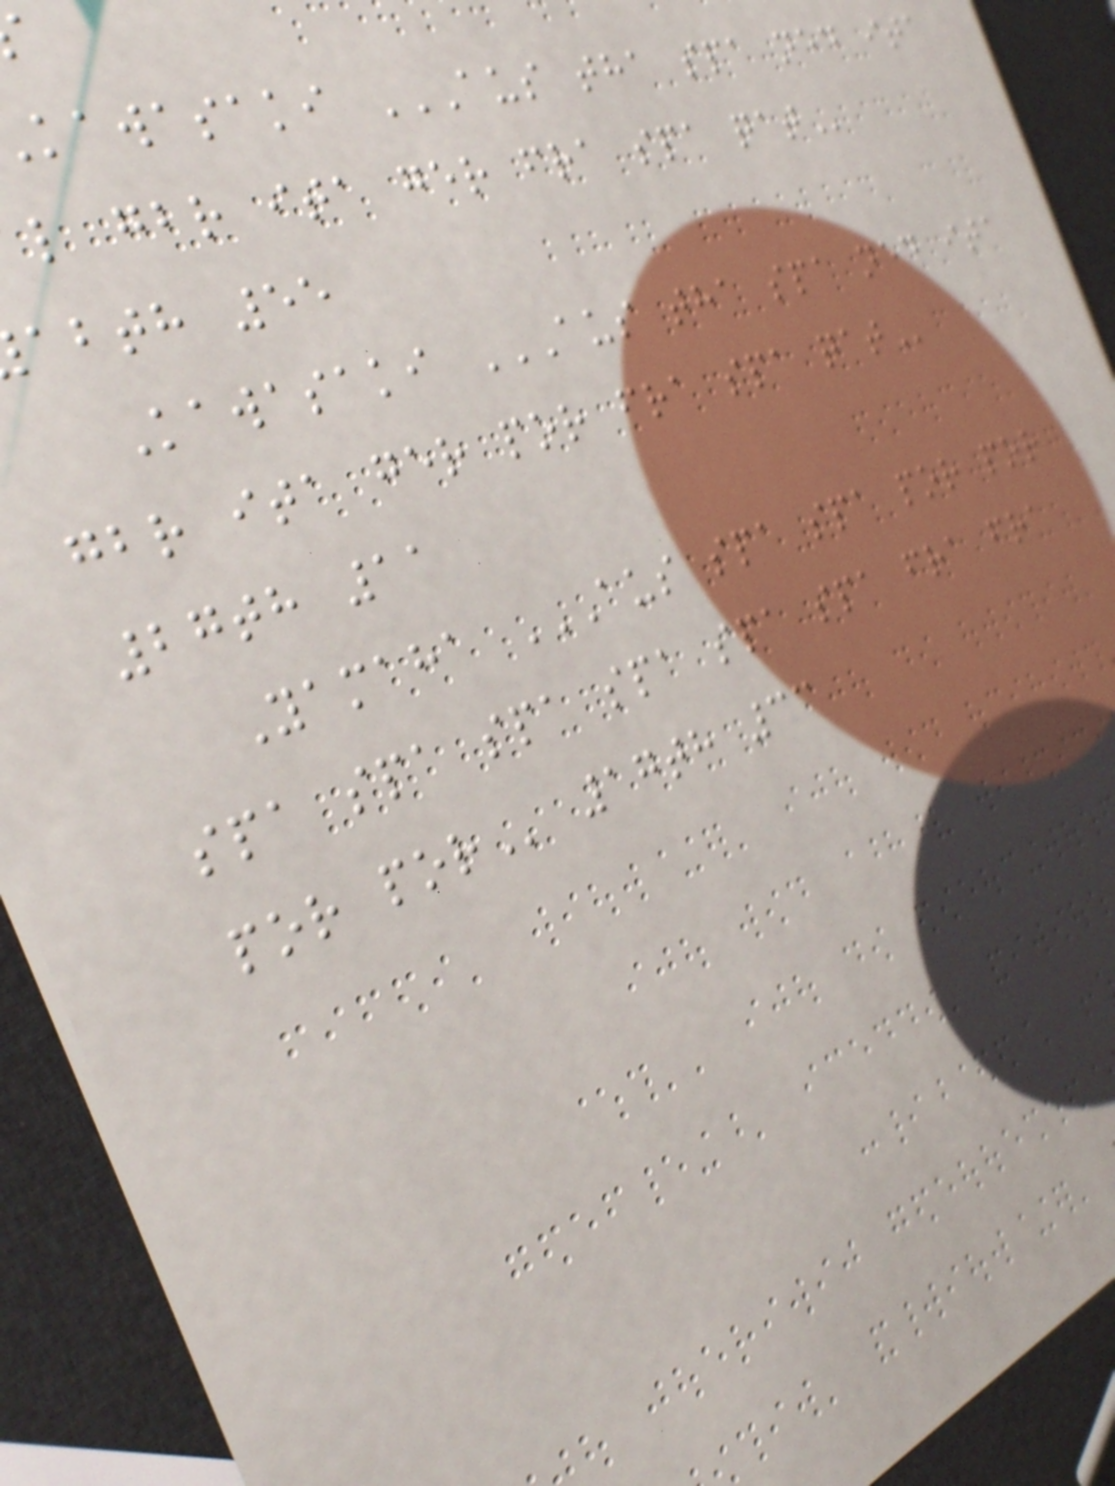l gbr ita ger fra spa
abth 55
Kawasaki AUS THA SPA NED ITA
gbr ita ger por fra spa
27th 11
Yamaha AUS SPA SPA POR POR
spa spa spa spa spa spa fra fra
